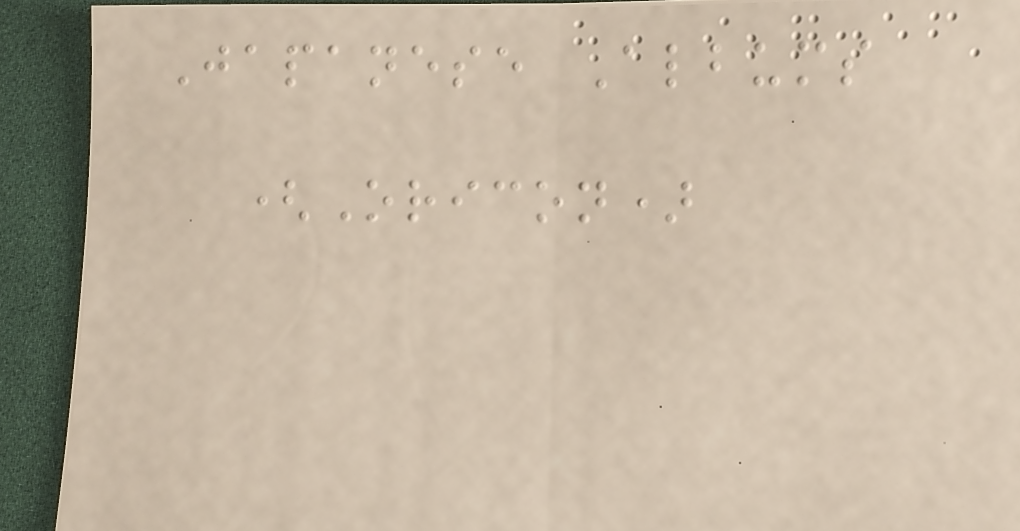Japanese Albums
(Oricon)
